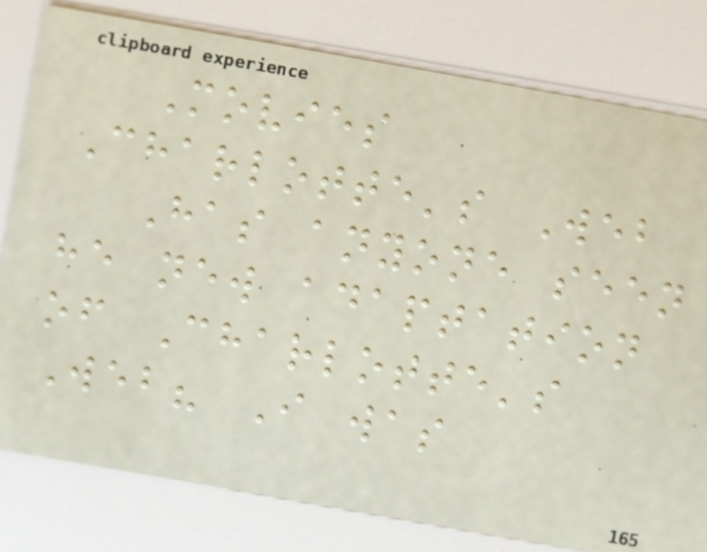Movies
Charlotte's Web
Has anyone seen
he new adaptation
of Charlotte's
Web? I was
